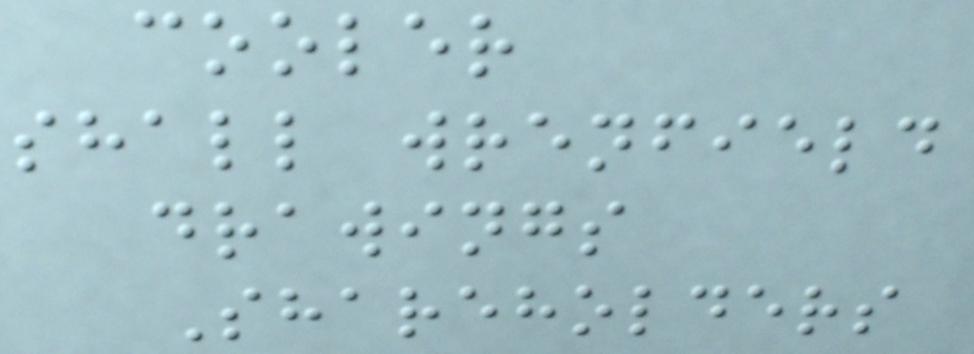cooler
shall wrenfield
drawings
Shareholders
